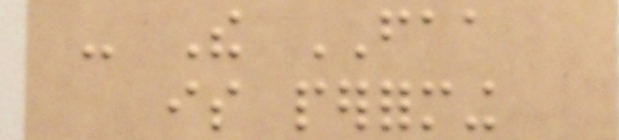- The FAA
is performing
